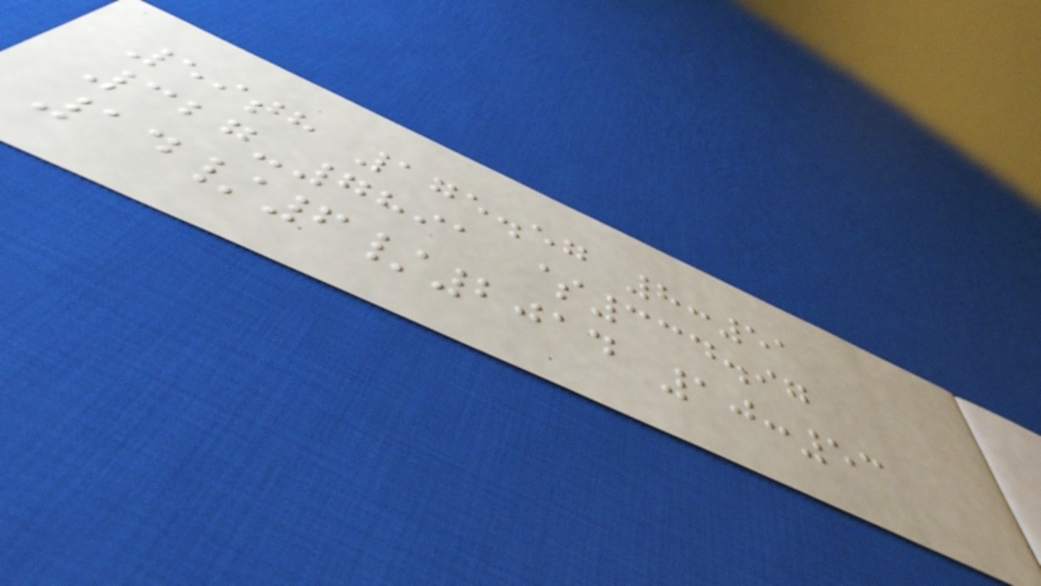59th 175.57 8:51
327-7891 $334.97
14/6/2014 10:53
